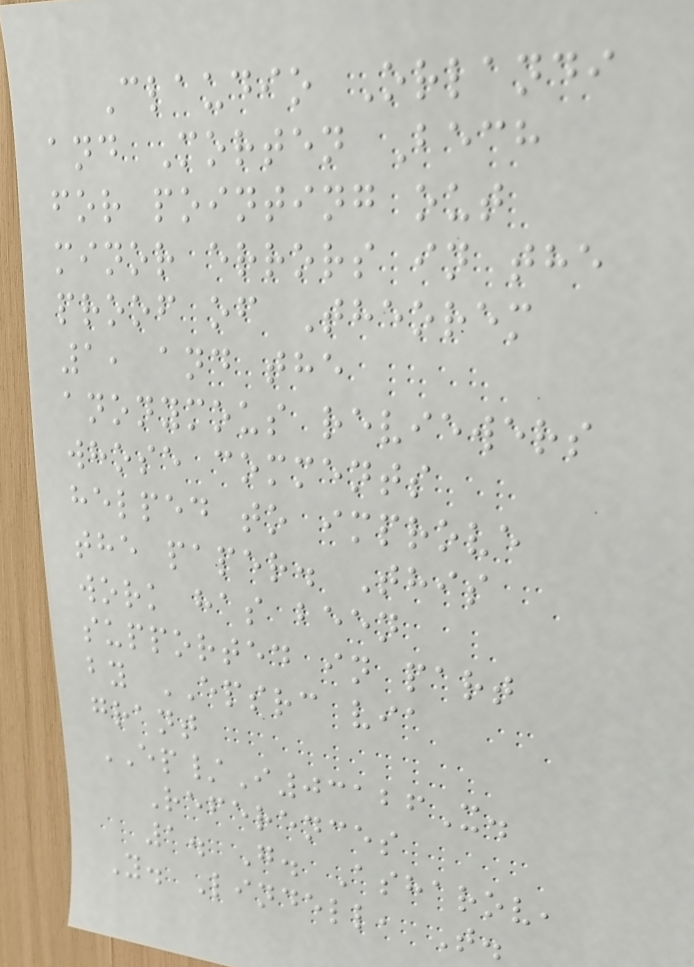Claudio Orlandi
and Morten Bech
for pointing out
minor errors in the
proof of Theorem
1, and the
anonymous reviewers
whose comments
helped to improve
the paper. This
work has been
supported in part
by EPSRC via
grant
EP/I03126X.
References
1. G. Asharov,
Y. Lindell, T.
